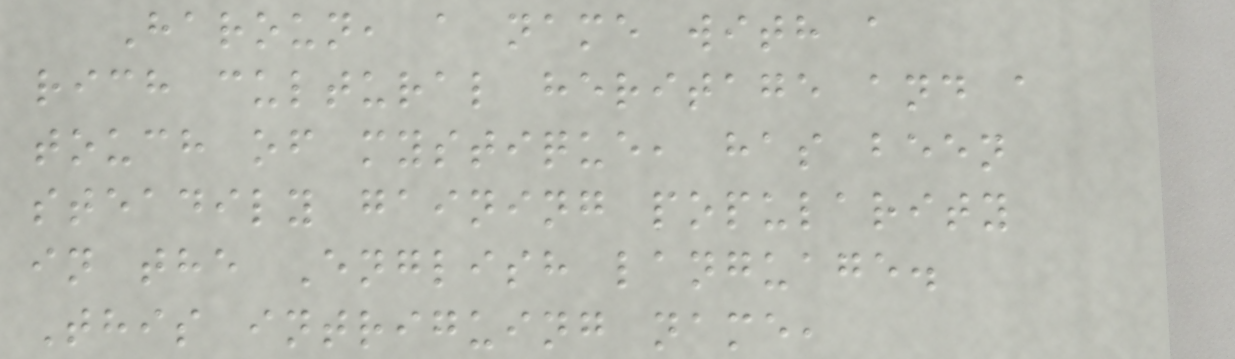Haroun, a name with a
rich cultural heritage and a
touch of mystique, has been
steadily gaining popularity
in the English language.
This intriguing name,
